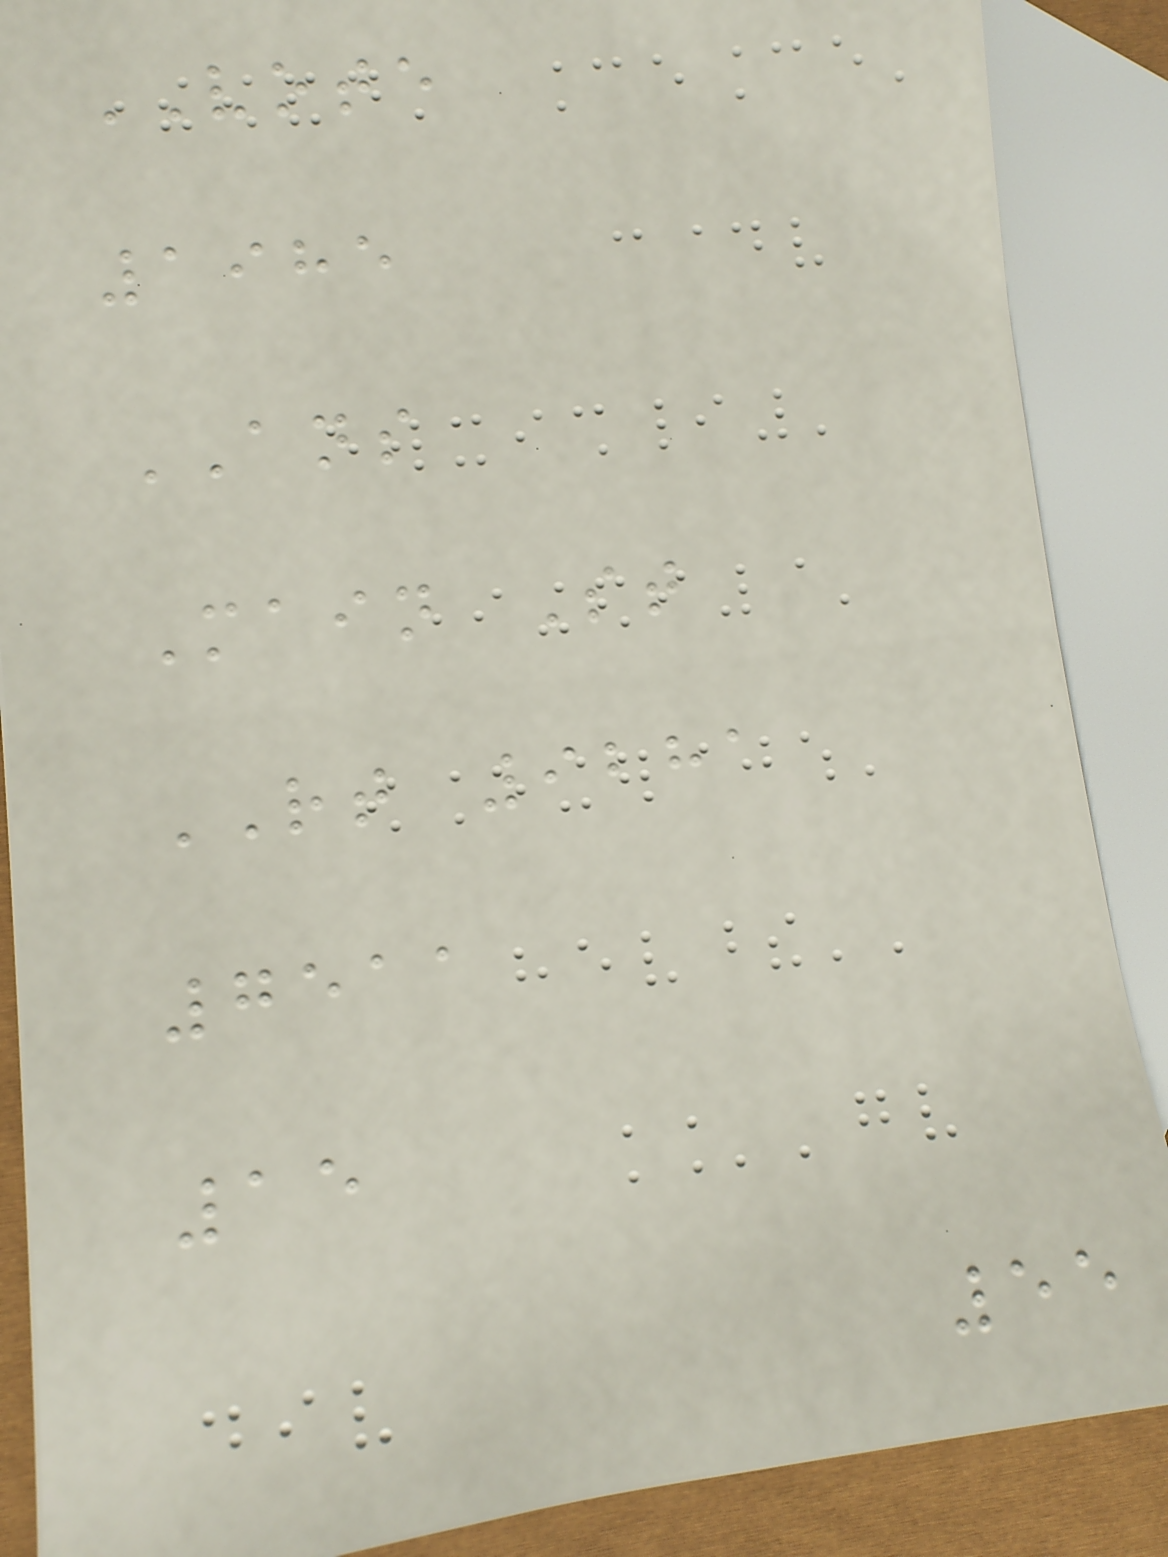VOTE
1985
ANS
Main St
RT 9281
7511
15
55
